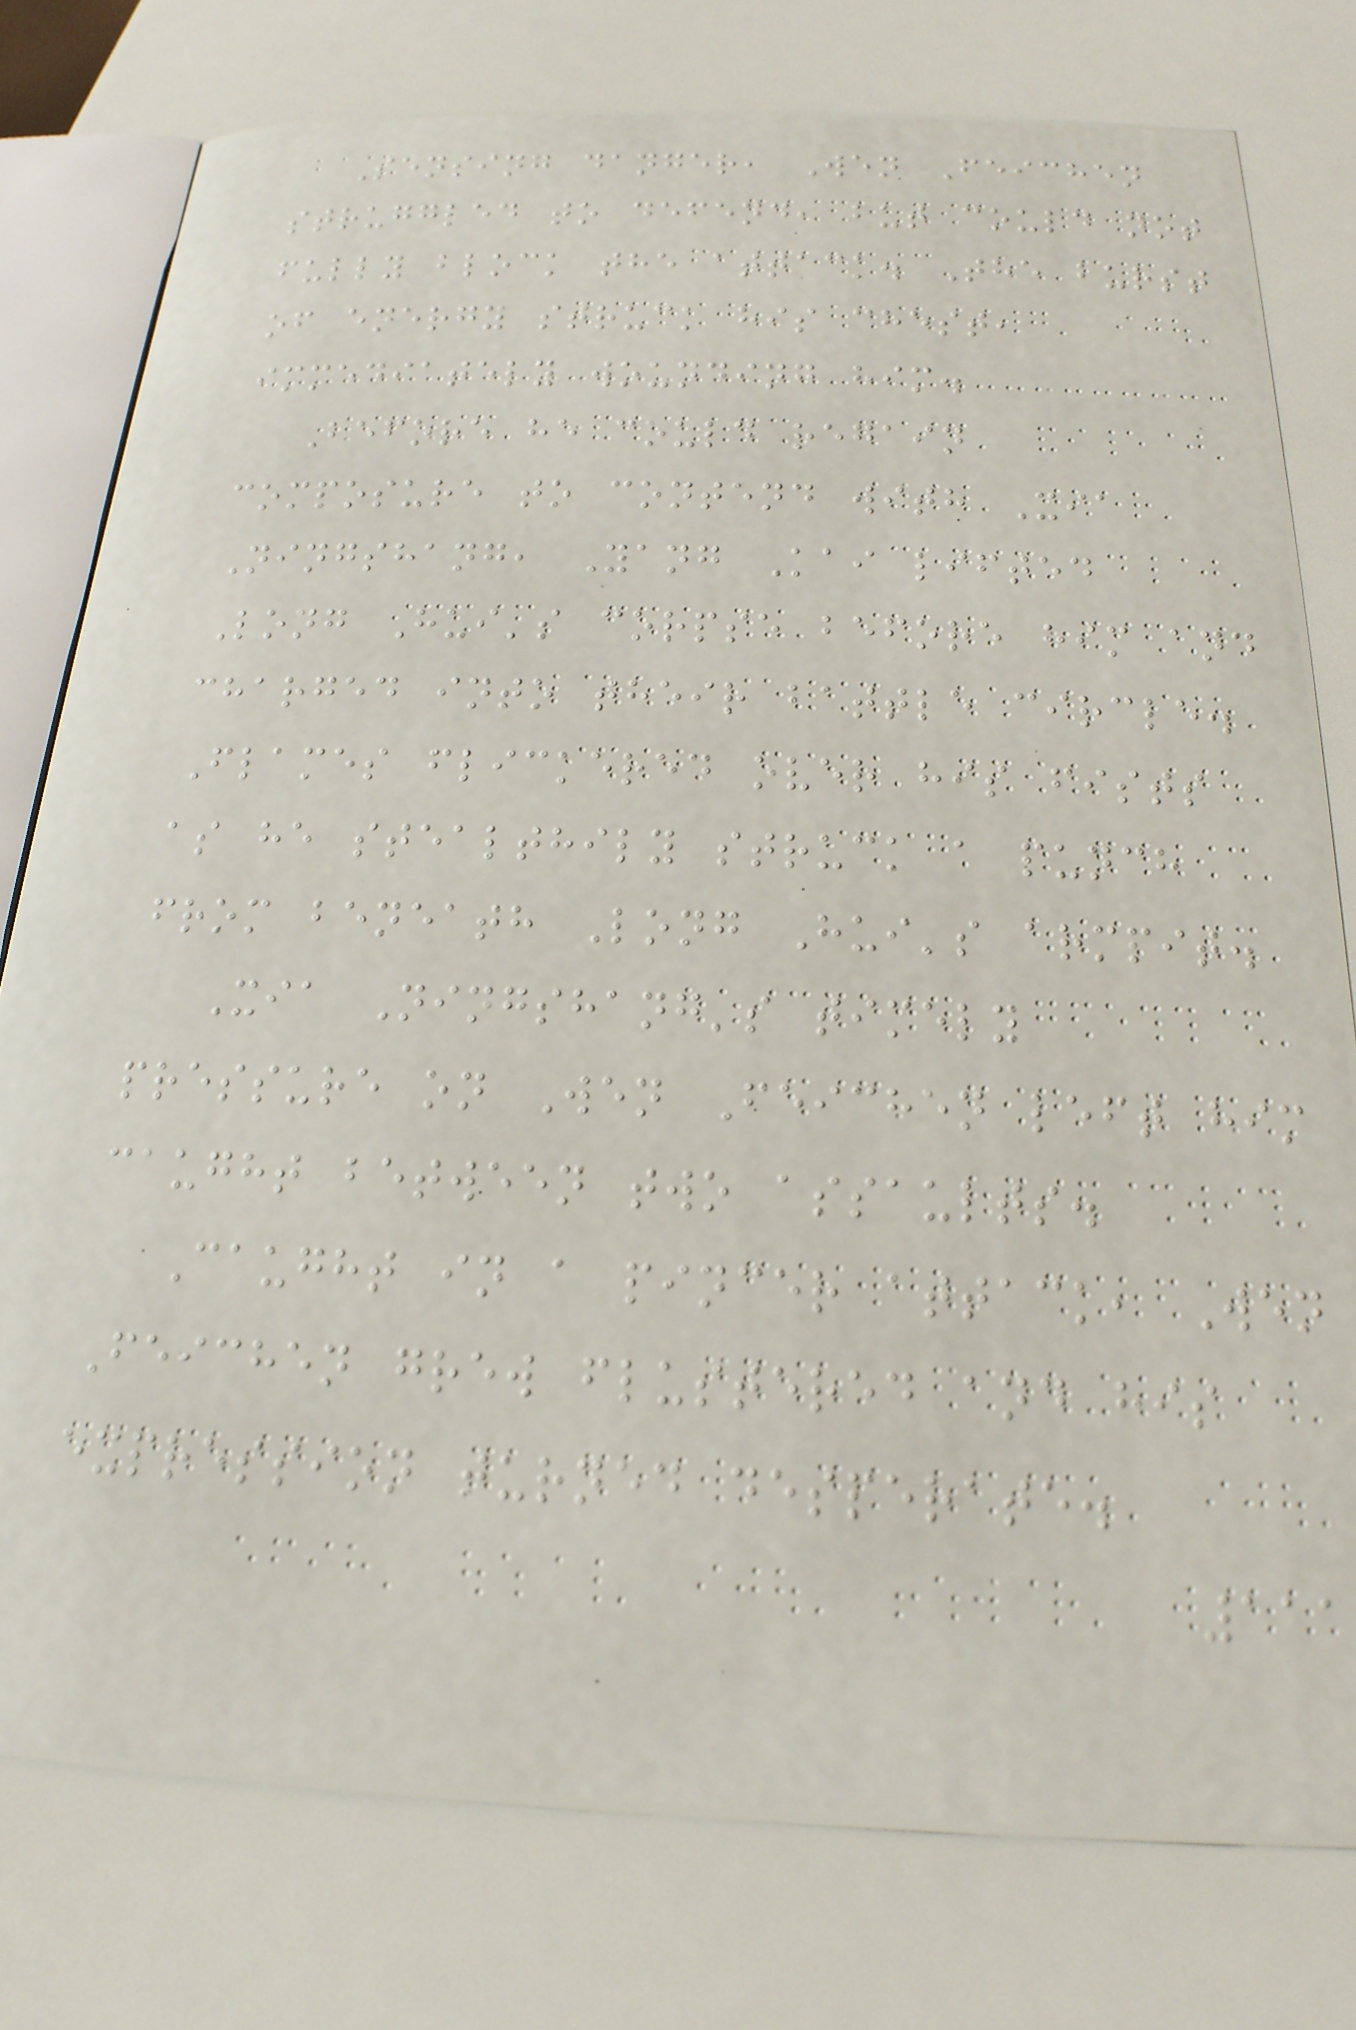Sensing danger, Wen Feichen
struggled to defend, but could not
fully block the attack. The burst
of energy struck his chest,
immediately wounding him.
Before he could regain
composure to contend with Xia
Ningshang, Yang Kai lifted
Long Hui's corpse before him and
charged into their battle circle.
Flames flickered over his fists
as he stealthily struck a punch
from beneath Long Hui's armpit.
Xia Ningshang's timely
pressure on Wen Feichen left him
caught between two assaults.
Caught in a pincer attack, Wen
Feichen grew flustered and his
expression turned desperate.
111
